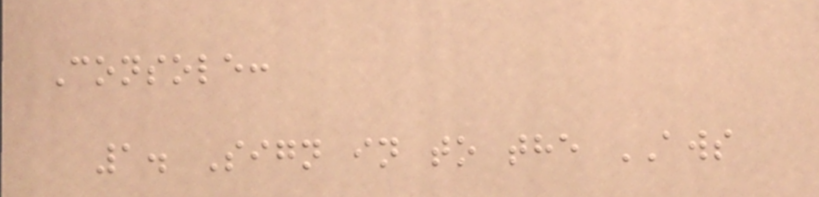Console:
1. Sign in to the AWS
